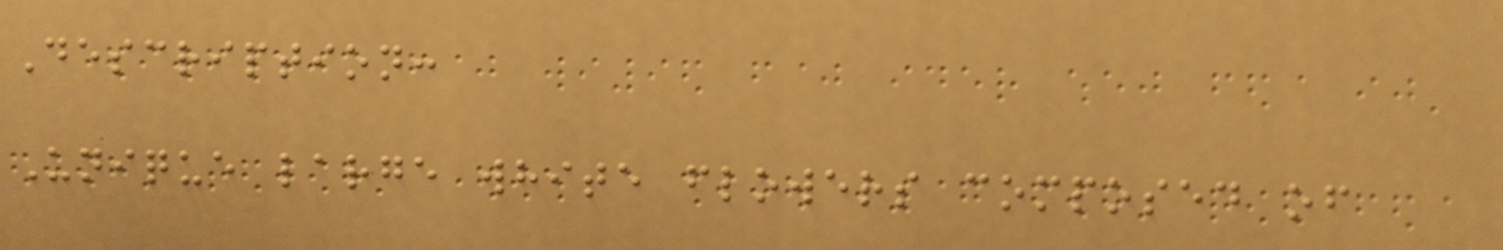Description:
Unique large white flowers composed of
